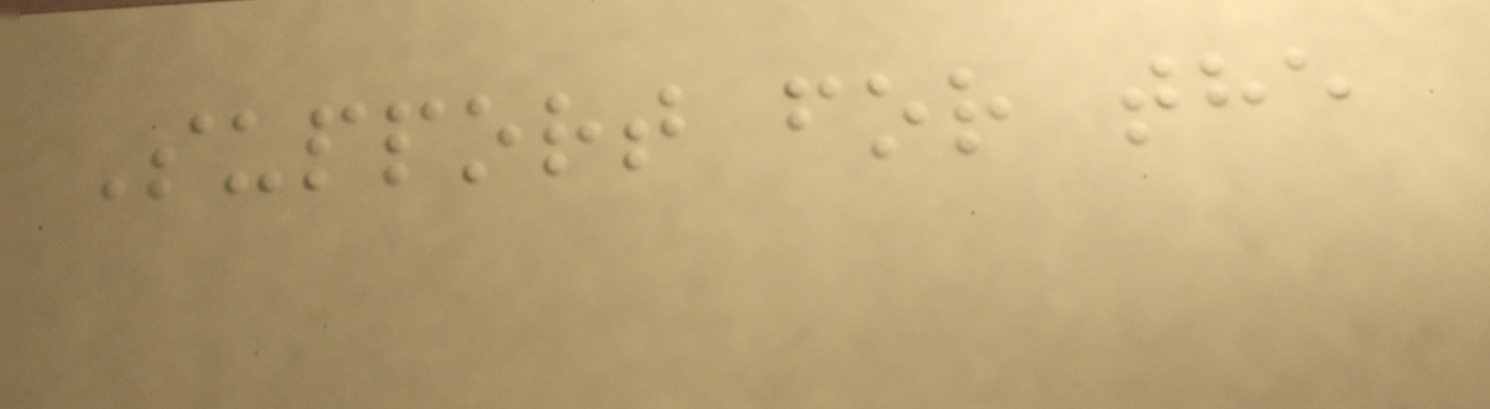Support for the
